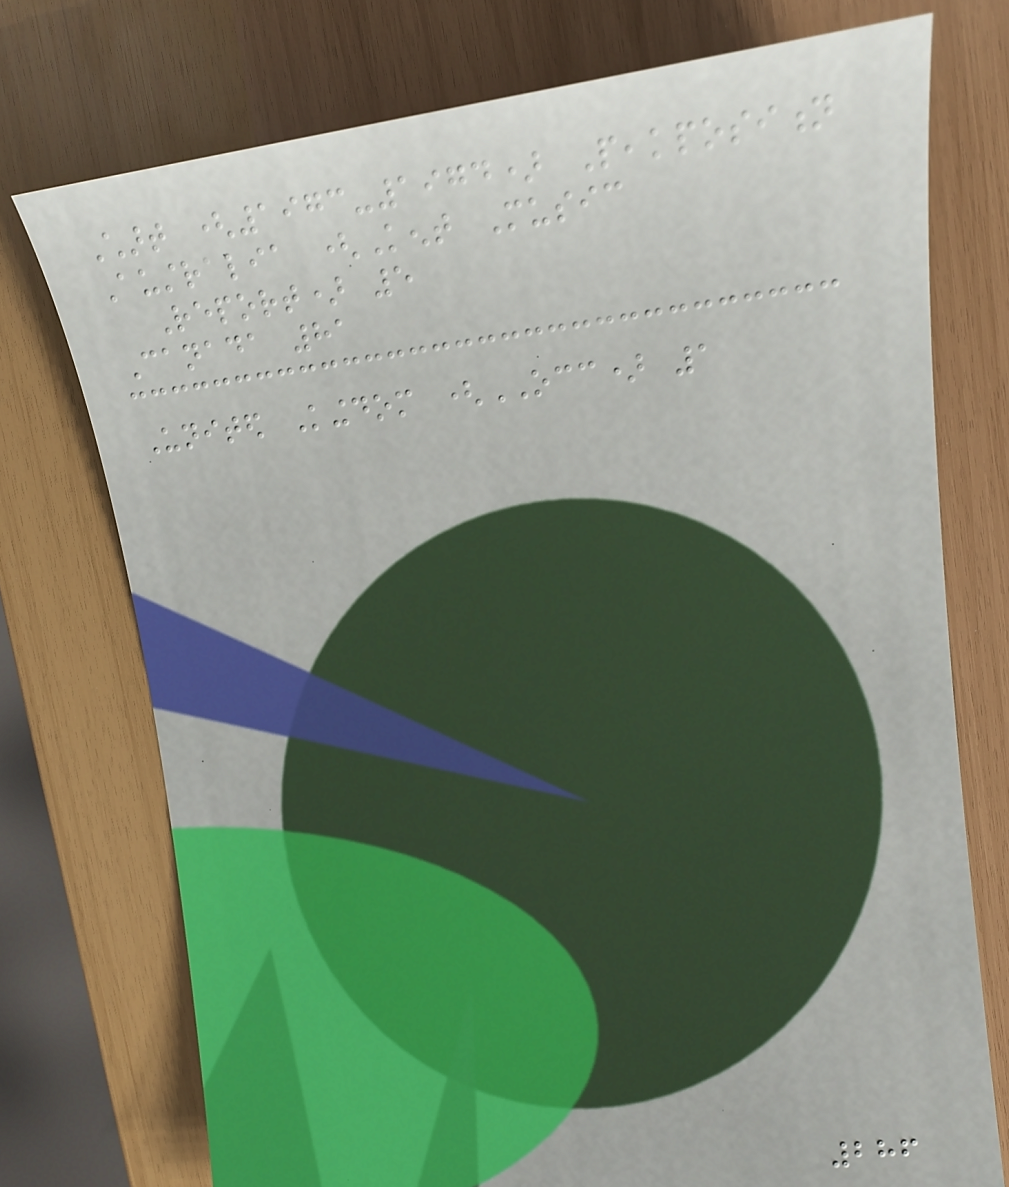Chart (1973-1974) Peakposition
Australia (Kent Music
Report) 5
Canada 81
United Kingdom (OCC) 1
286
